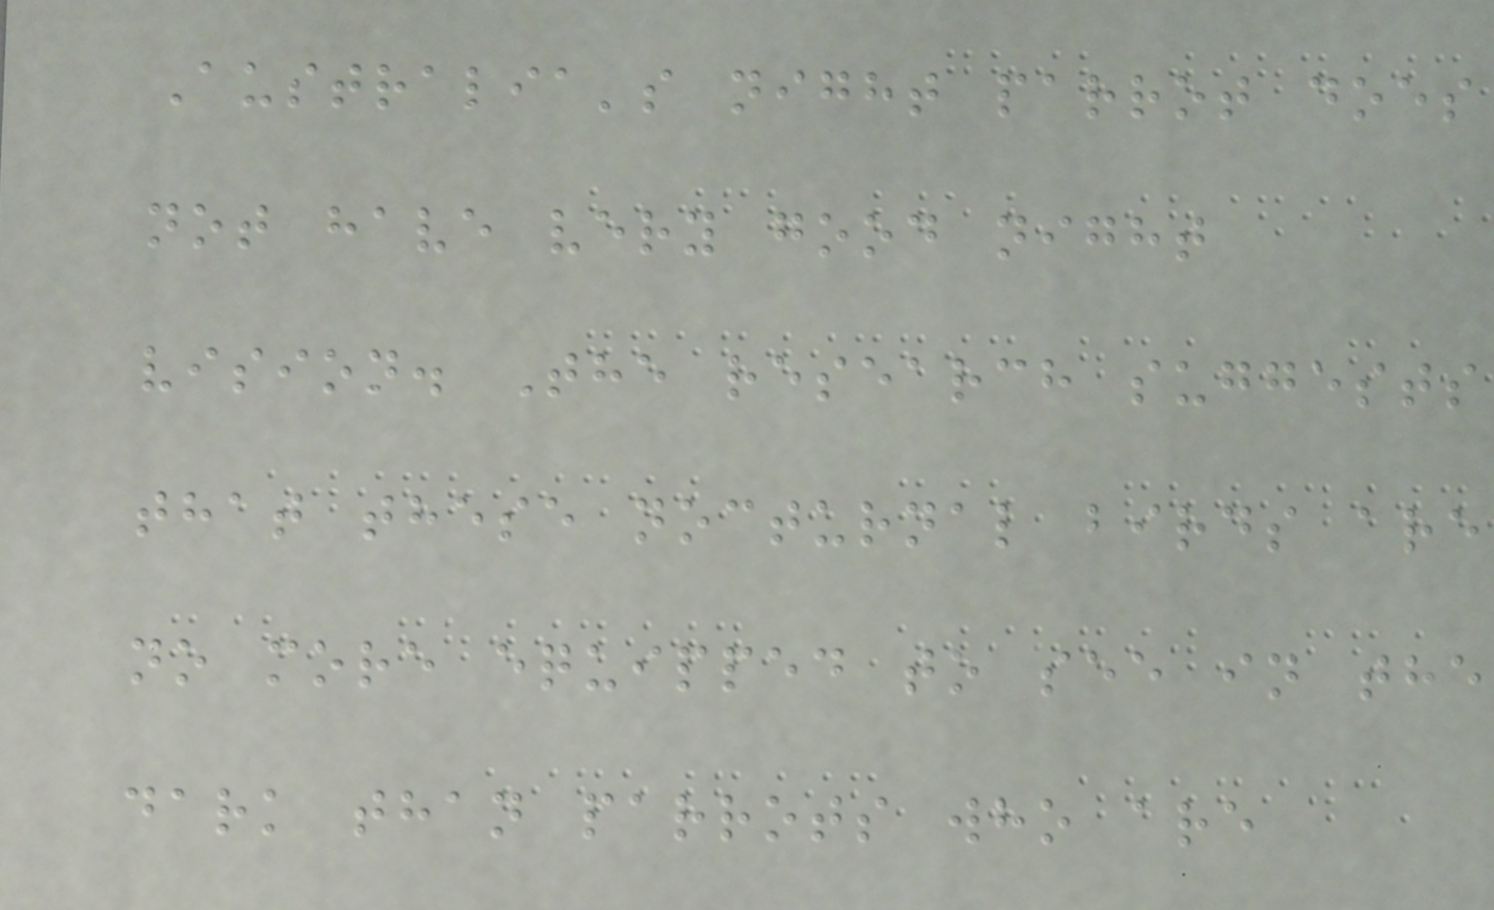Australia's night parrot does
not have very good night
vision. The research suggests
that these nocturnal birds are
no more equipped to see in the
dark than parrots who are
